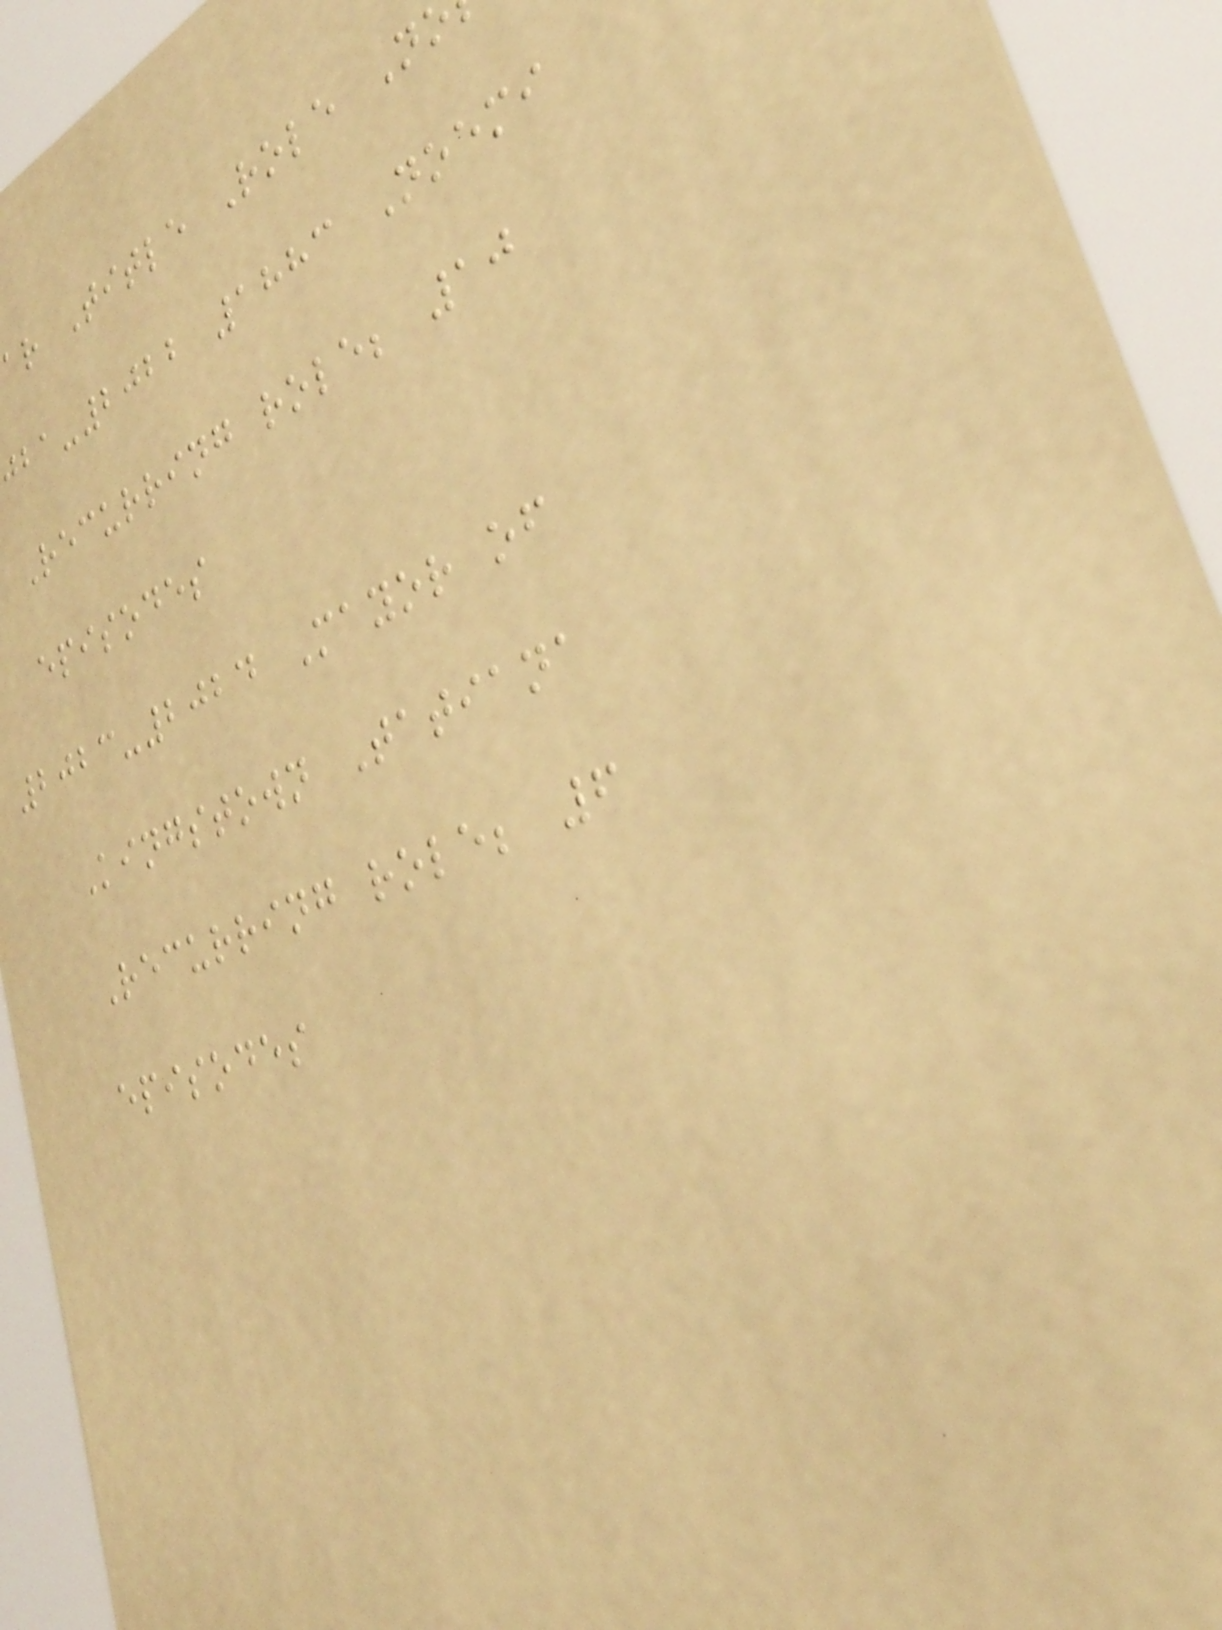ar Title Role N
-2022 1883 Noemi
Recurring role; 10
episodes
2023-2024 Mayor of
Kingstown Tatiana
Recurring role; 6
episodes
